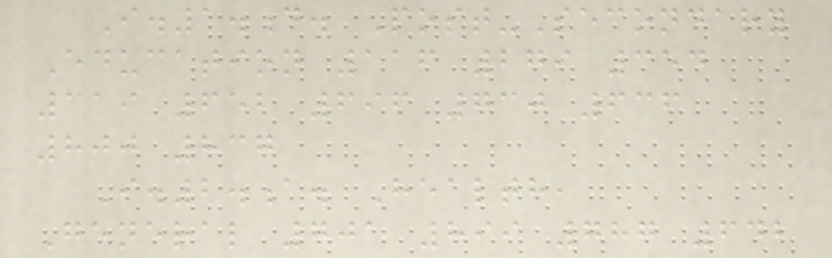I.1.d. Post-Secondary
Education 116 279 354
319 652 696 730 636
800 837
I.2.a. Health,
General 701 899 787 642
